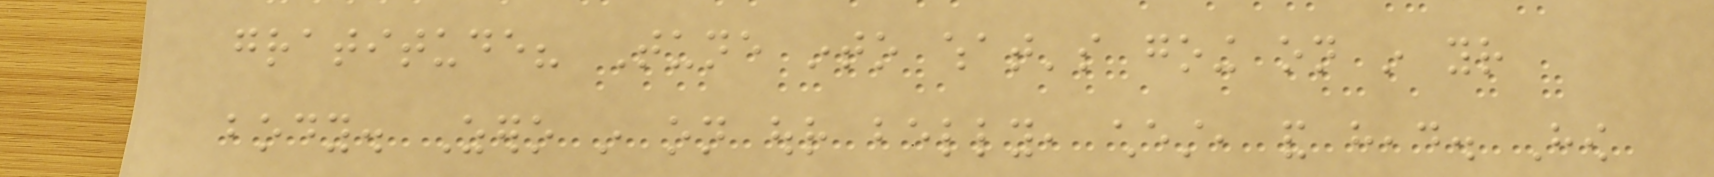gratitude? Tune into what's going on in your
body. Zero in on our belly, chest, and head. How
